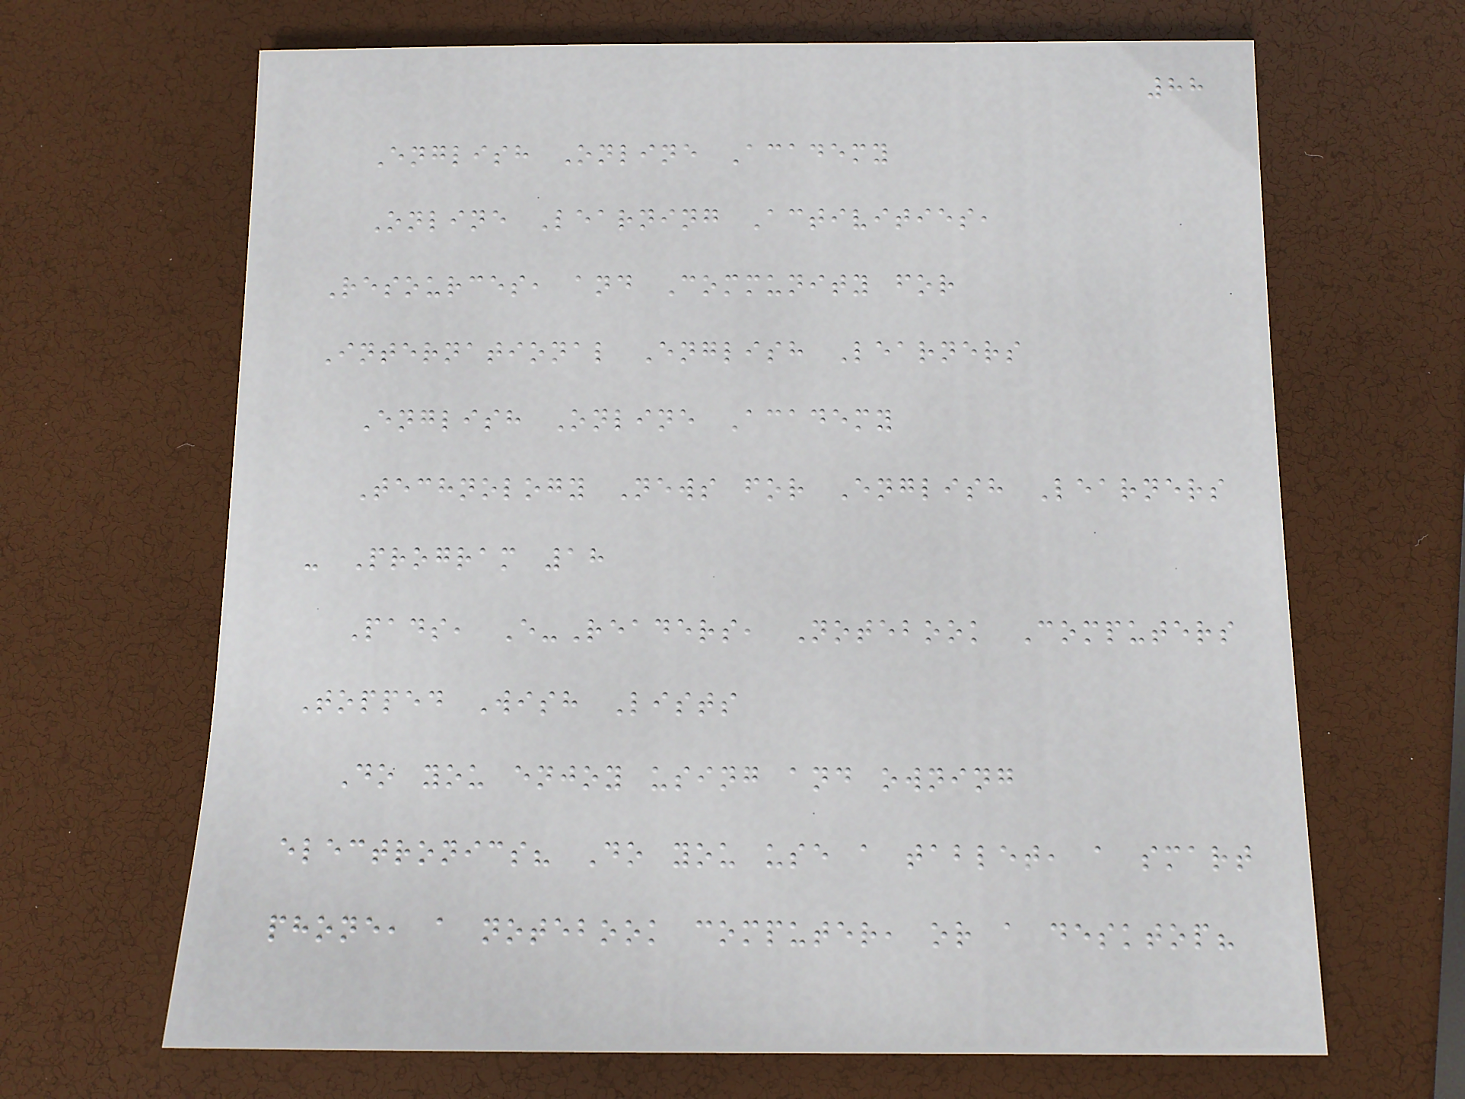88
English Online Academy
Online Learning Activities,
Resources, and Community for
International English Learners
English Online Academy
Technology News for English Learners
- Program 18
Pads, E-Readers, Notebook Computers
Topped Wish Lists
Do you enjoy using and owning
electronics? Do you use a tablet, a smart
phone, a notebook computer, or a desktop?
